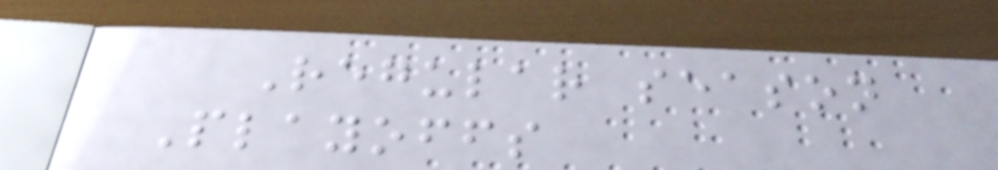Regular season
Playoffs
